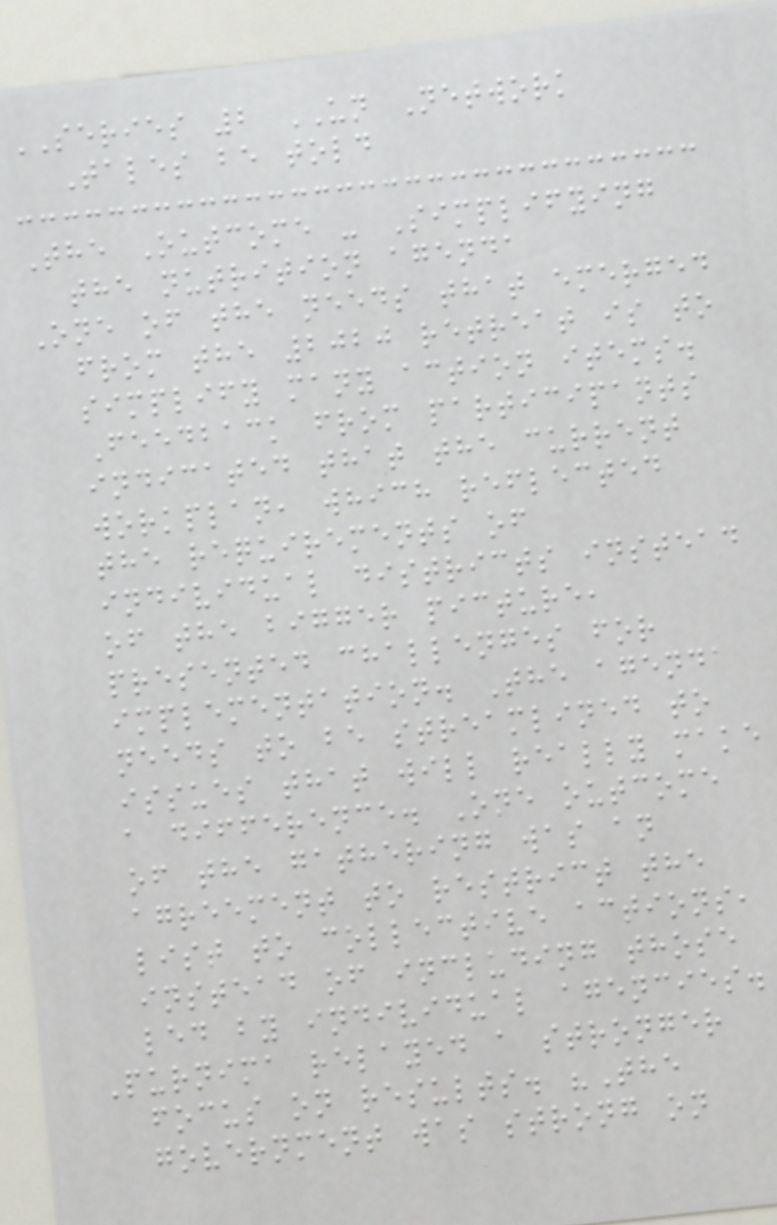SERIES 2 UN Network
Tales be told
The Outcome - Simplifying
the nutrition agenda
One of the needs that emerged
from the 2020 retreat is to
simplify many action items.
Feedback from participants
indicated that the current
workplan, which reflected
the requirements of
individual districts instead
of the bigger picture,
presented challenges for
implementation. The agenda
needs to be streamlined to
issues that will really make
a difference. One outcome
of the gathering was an
agreement to restrict the
list to collective actions,
instead of including those
led by individual agencies.
Purnima relayed a stronger
focus on results. "The
government was strong on
